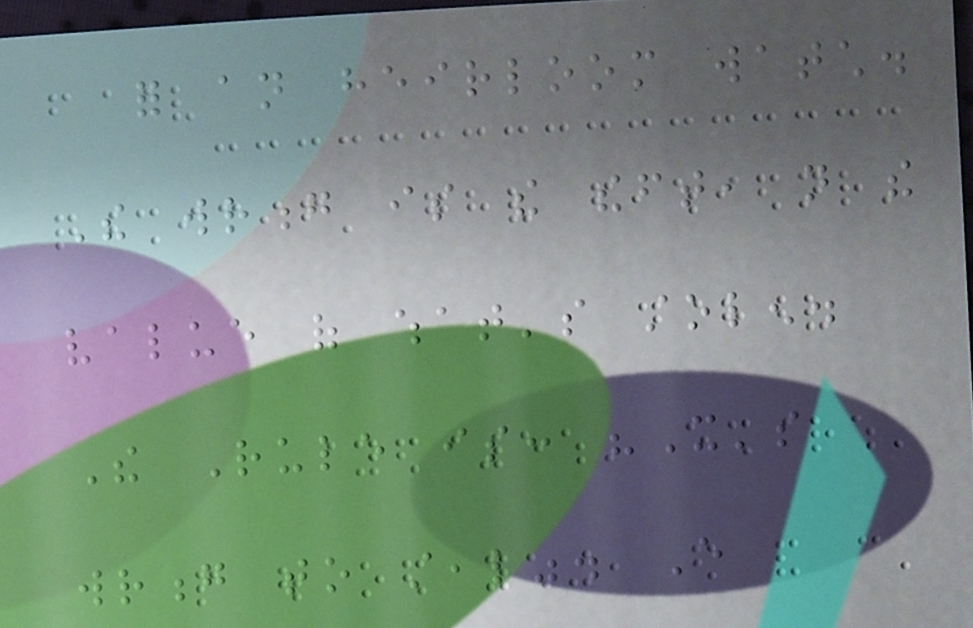for an heirloom watch.
The wrong is the theft, not the
value of what's stolen.
The Rule is: "It's
wrong to steal". Every
